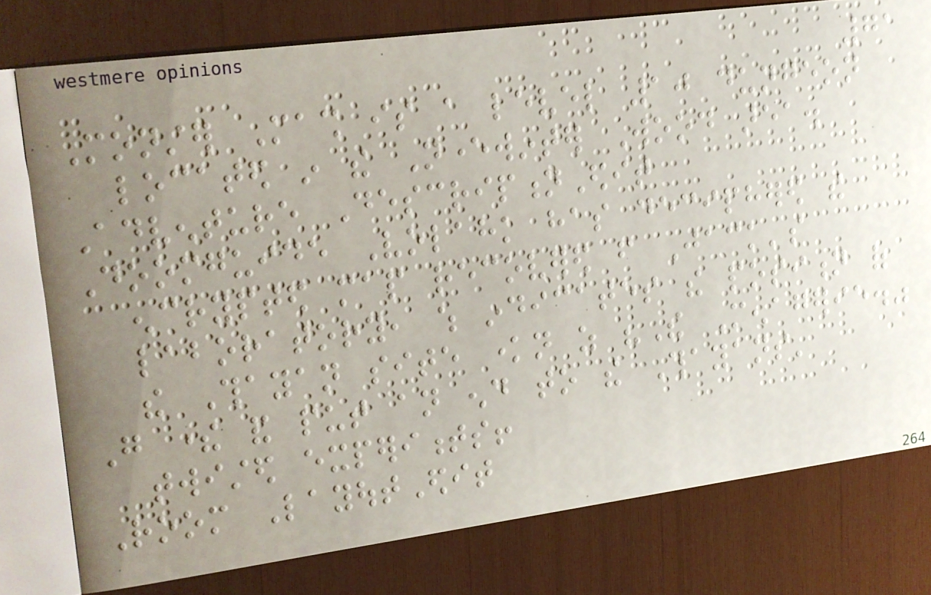71
Monster Mash is a level 10 dungeon
located in the Neverwinter Wood area.
Adventure DescriptionEdit
Doomguide Volahk has deciphered the
encrypted map recovered from Jack's
laboratory, which indicates the position of
the Thayan site known as "The Menagerie."
Go there and put an end to the Thayans'
twisted experiments!
Room LayoutEdit
